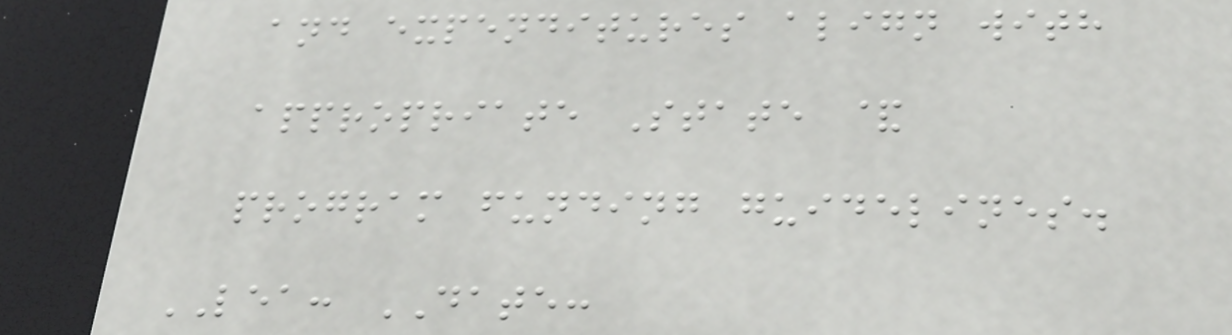and expenditures align with
appropriate State &
program funding guidelines.
LEA: DATE:
